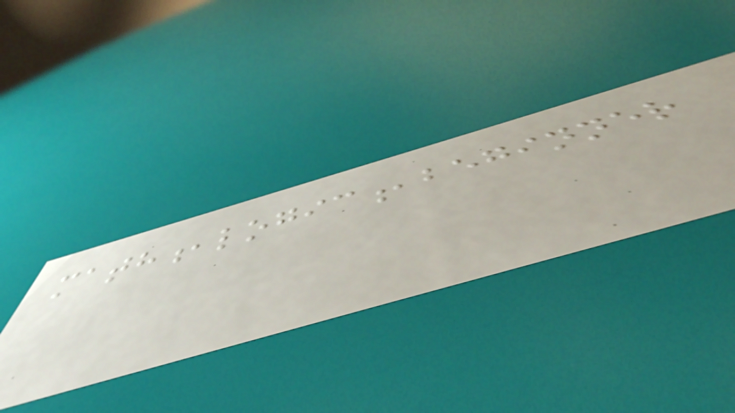math,logic,beginner
